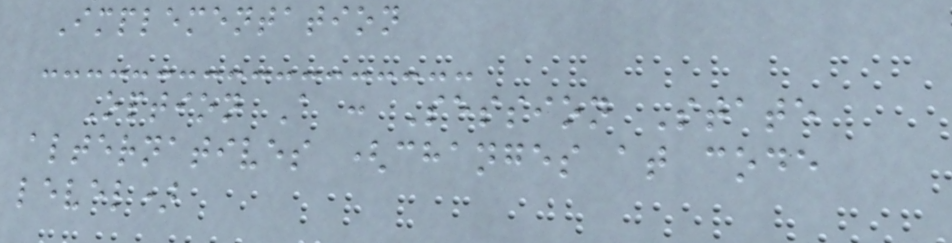Implementation
Option A : Session State
alternatives (changes at code
level)
